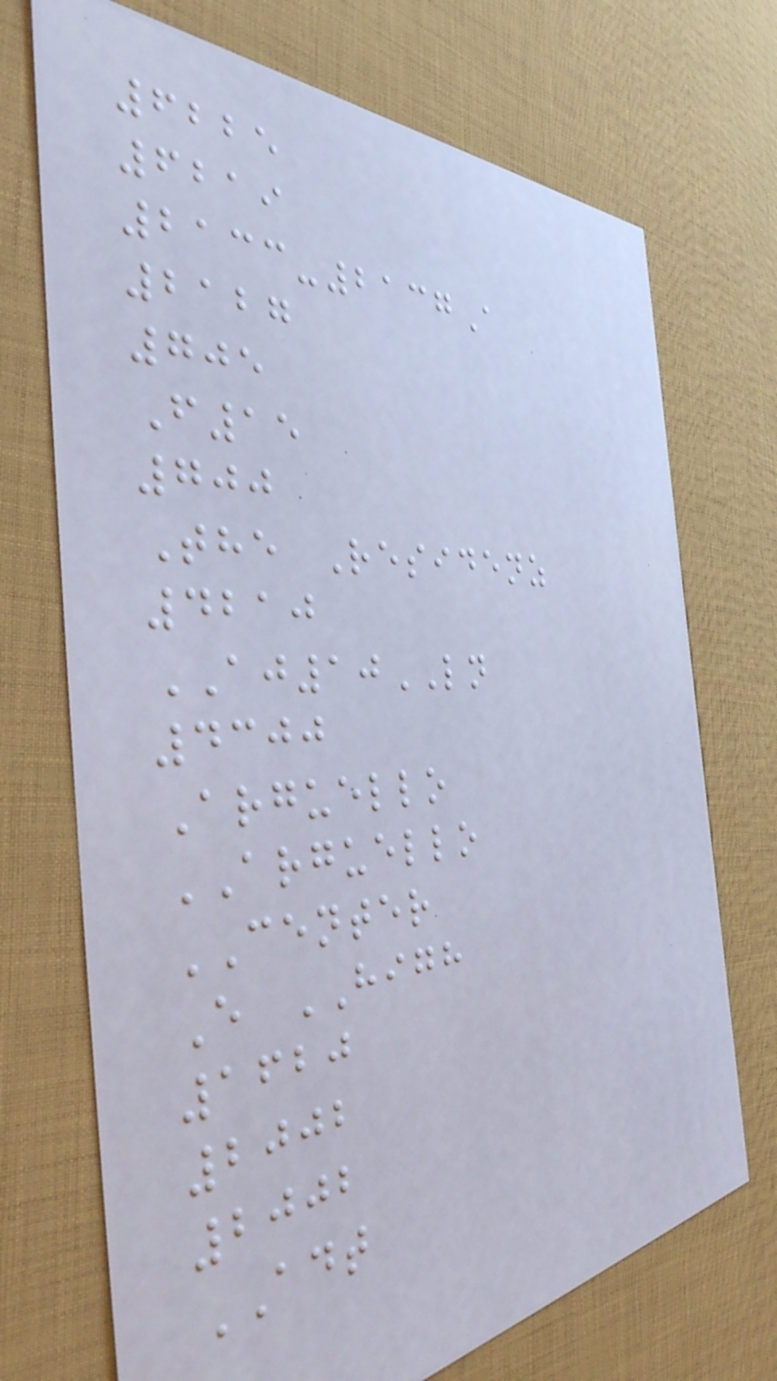6225
6219
2133-2137A
2127
705
F15
700
The Residenz
4210
AJ10LN
4300
Arguello
ARGUELLO
CENTER
E HIGH
1620
2002
2002
ADT
